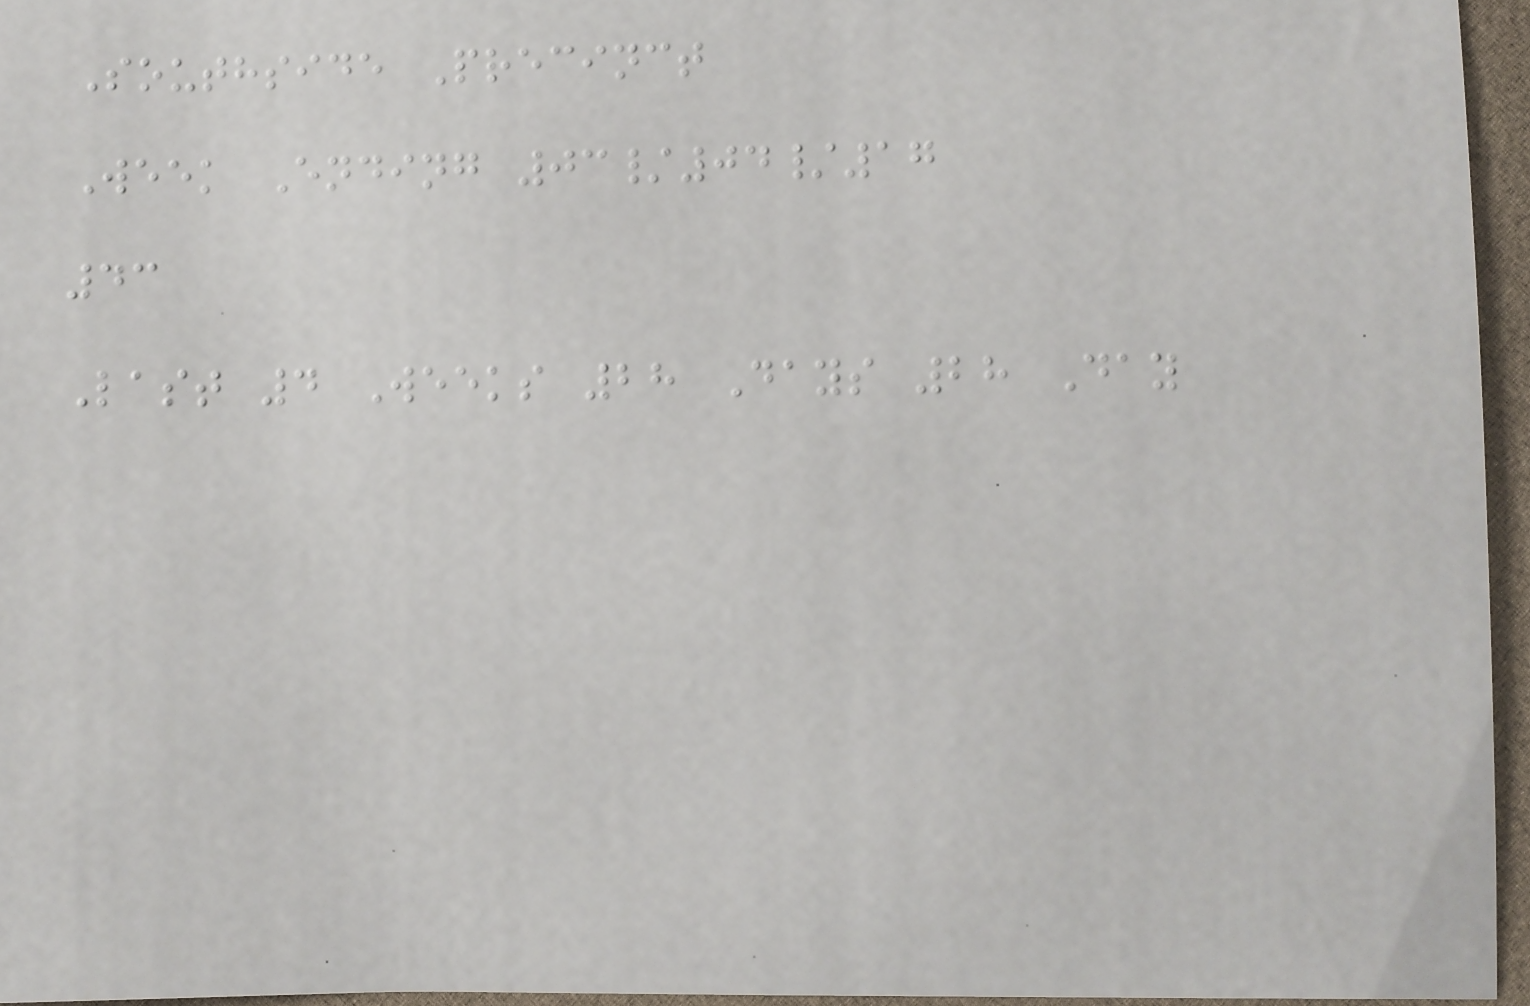Southside Precinct
Week Ending 03/04/17
43
Last 4 Weeks 28 Days 28 Day
